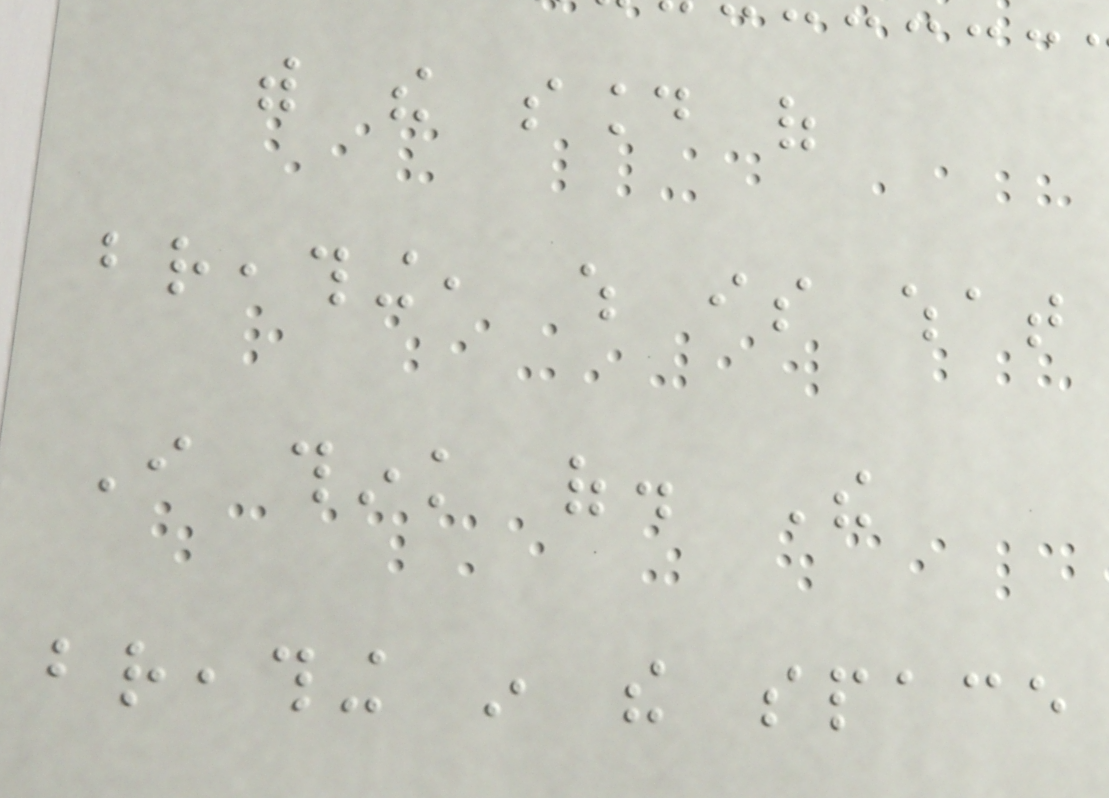with the sound of
breathing, which is what
I think of. The
breathing in the space
